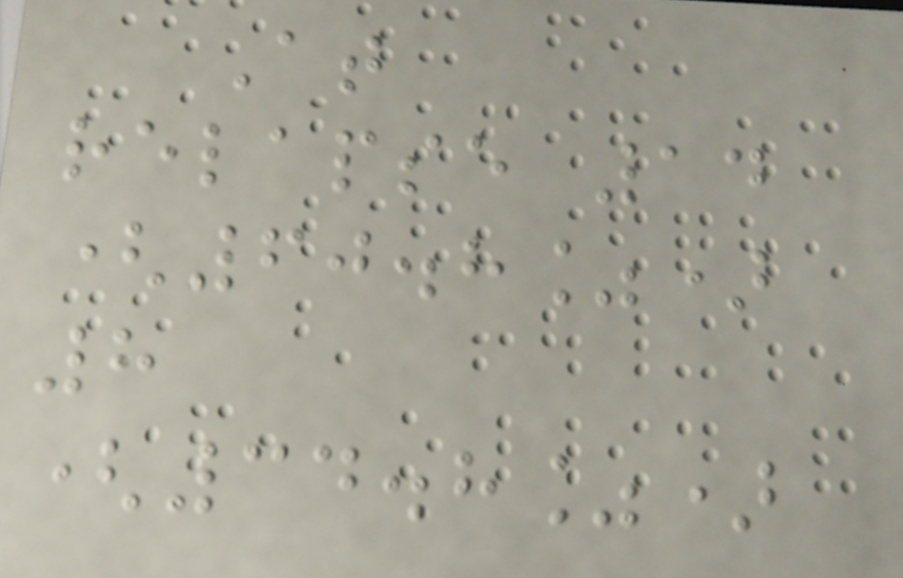At
relapse 14
(60.8%)
8
(34.8%)
